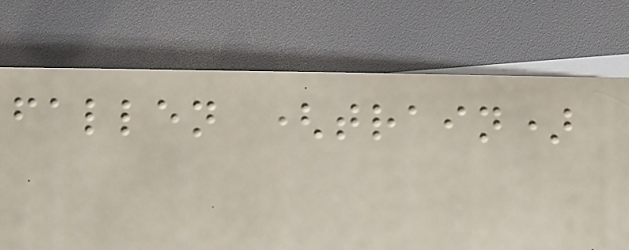fallen (train)
